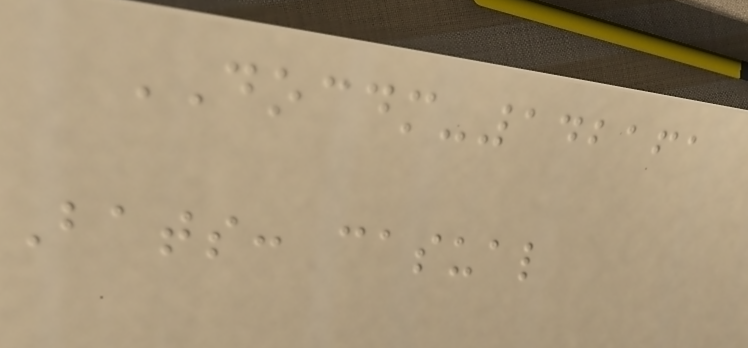DOCDM-142161
Bats: casual
